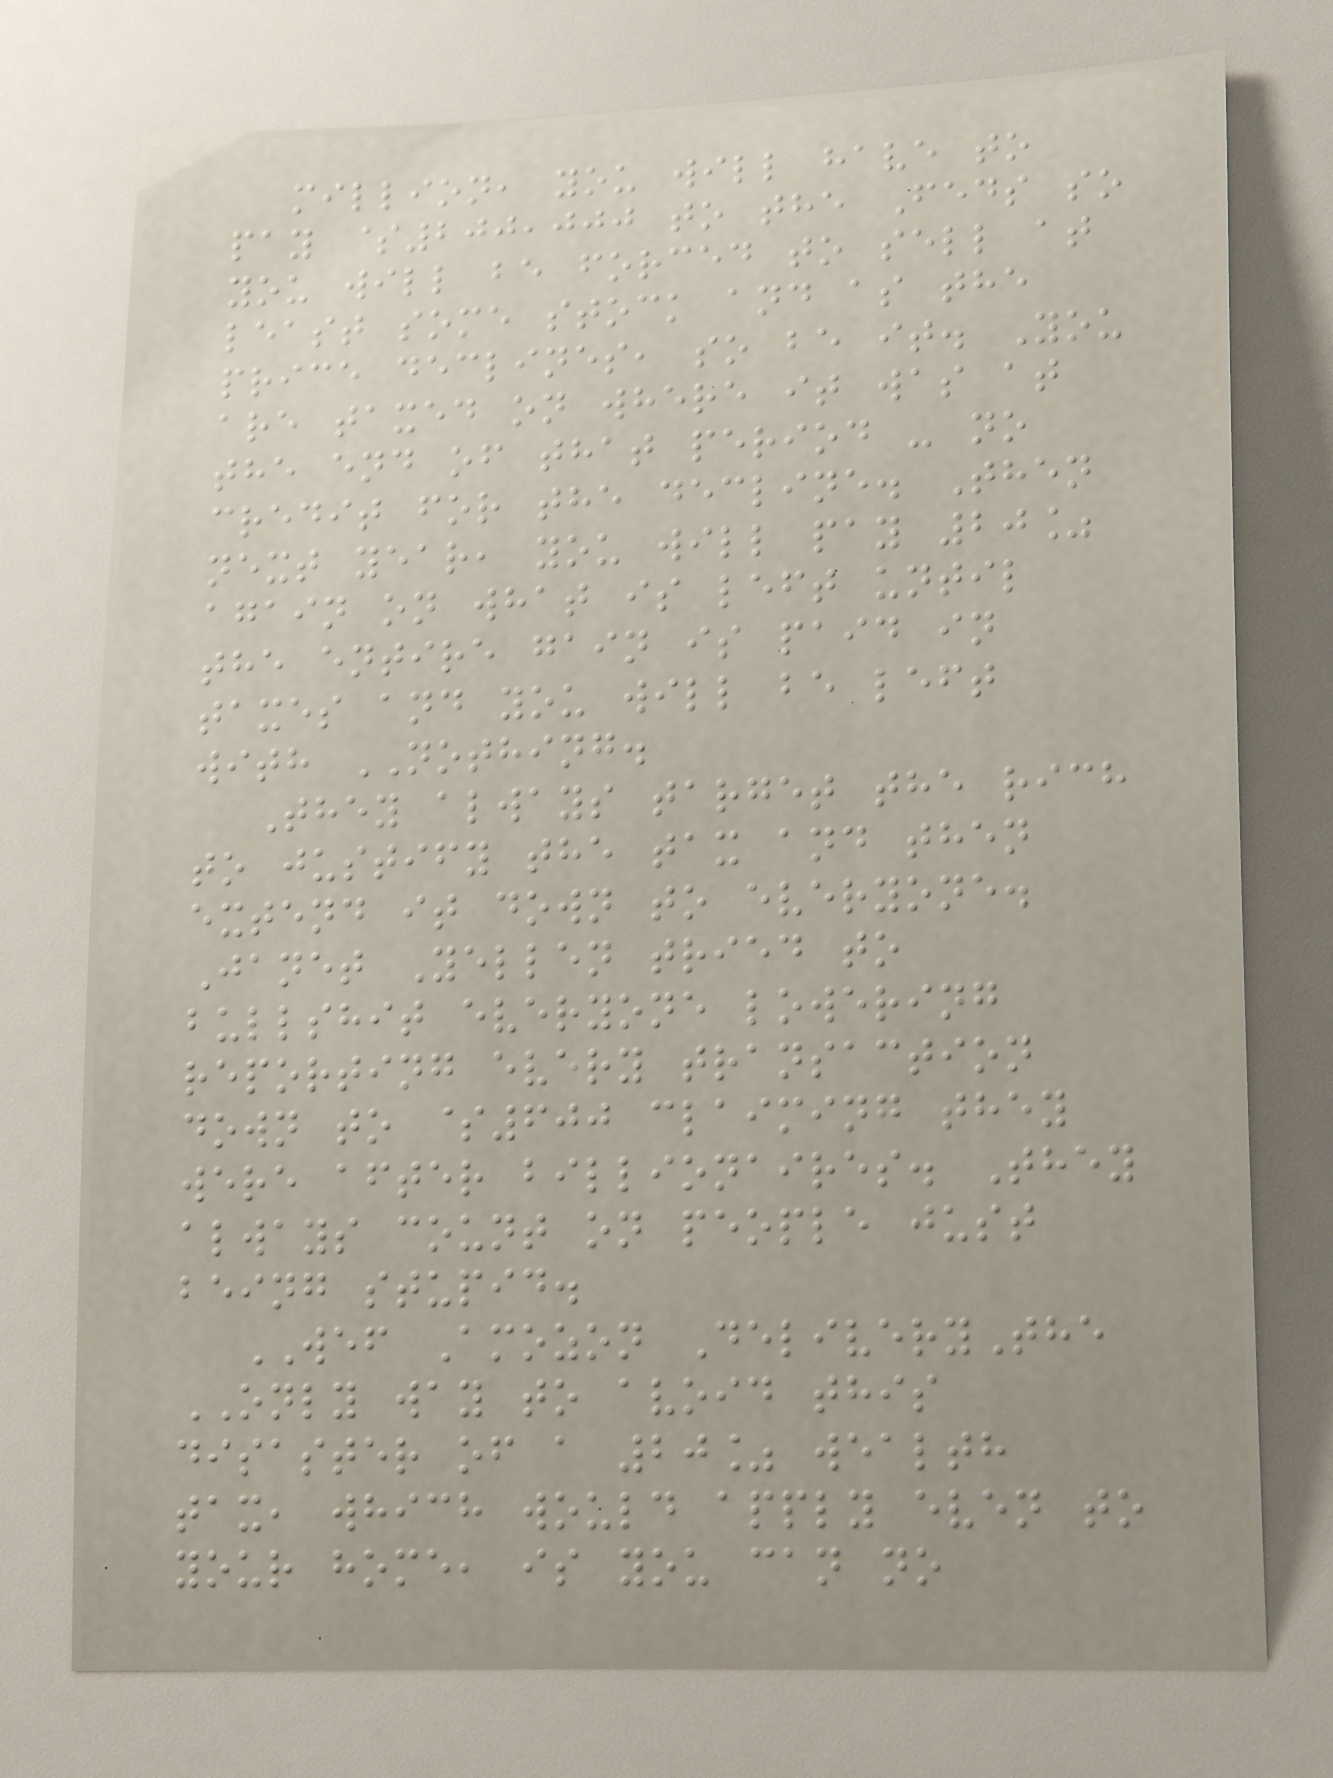million, you will have to
pay $200,000 to the Feds so
you will be forced to sell at
least some stock and as the
price declines, so be it. You
are taxed on where it was at
the end of that period - no
credit for the decline. Then
next year, you will pay 20%
again on what is left until
the entire gain is paid in
taxes and you will be left
with NOTHING.
They always target the rich
to justify the tax and then
extend it down to everyone.
Janet Yellen tried to
bullshit everyone lowering
reporting every transaction
down to $600 claiming they
were after billionaires. They
always count on people just
being stupid.
WEF Amozon DeliveryThe
ONLY way to avoid this
disaster of a 20% wealth
tax, which would apply even to
your home, is you can no
